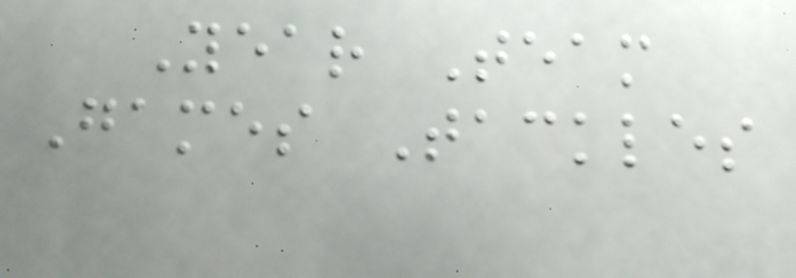Year Team
Games Tackles
